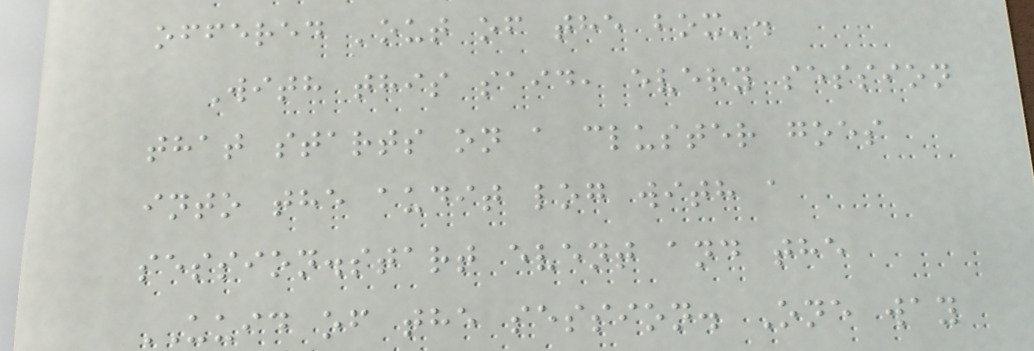offered 'out of the box'.
With this said, every session
that starts on a cluster goes
into the audit log with a
session.start event and the
UUID of the session. One way
